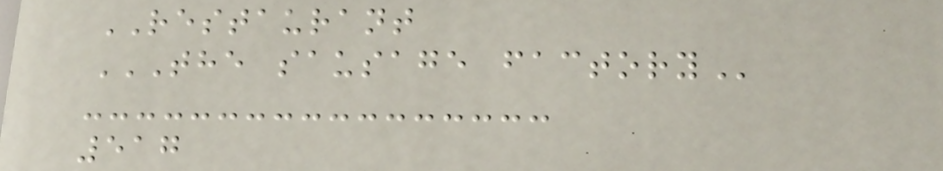RESTAURANT
THE SAUSAGE FACTORY
517
